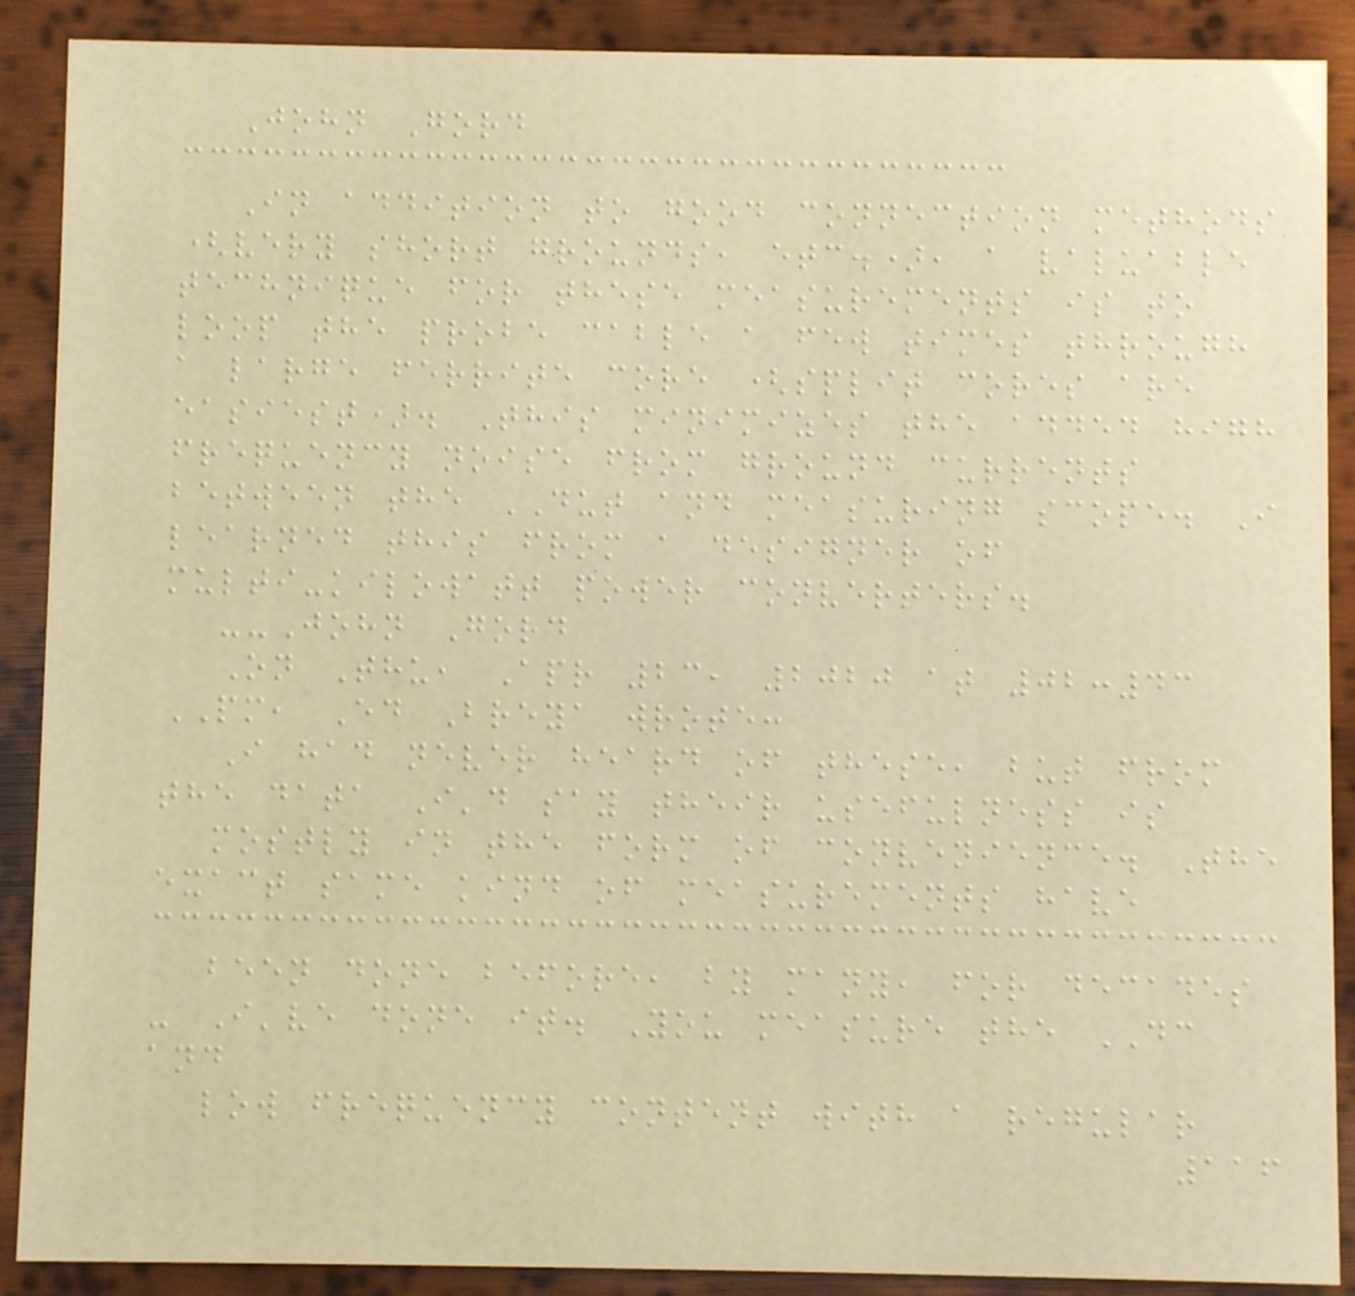John Gord
In addition to good connection methods
(very short grounds, etc.), a valuable
technique for these measurements is to
loop the probe cable a few times through
a large ferrite core (split cores are
easiest). This minimizes the added high
frequency noise from ground currents
between the DUT and measuring scope. I
learned this from a designer of
multi-kilowatt power converters.
--John Gord
On Thu, Apr 23, 2020 at 02:43
PM, Ed Breya wrote:
I had never heard of these, but from
the data I'd say their usefulness is
mostly in the form of convenience. The
exact same kind of measurements have
been done before, by many, for decades
- I've done it. You measure the DC
and
low frequency content with a regular
116
